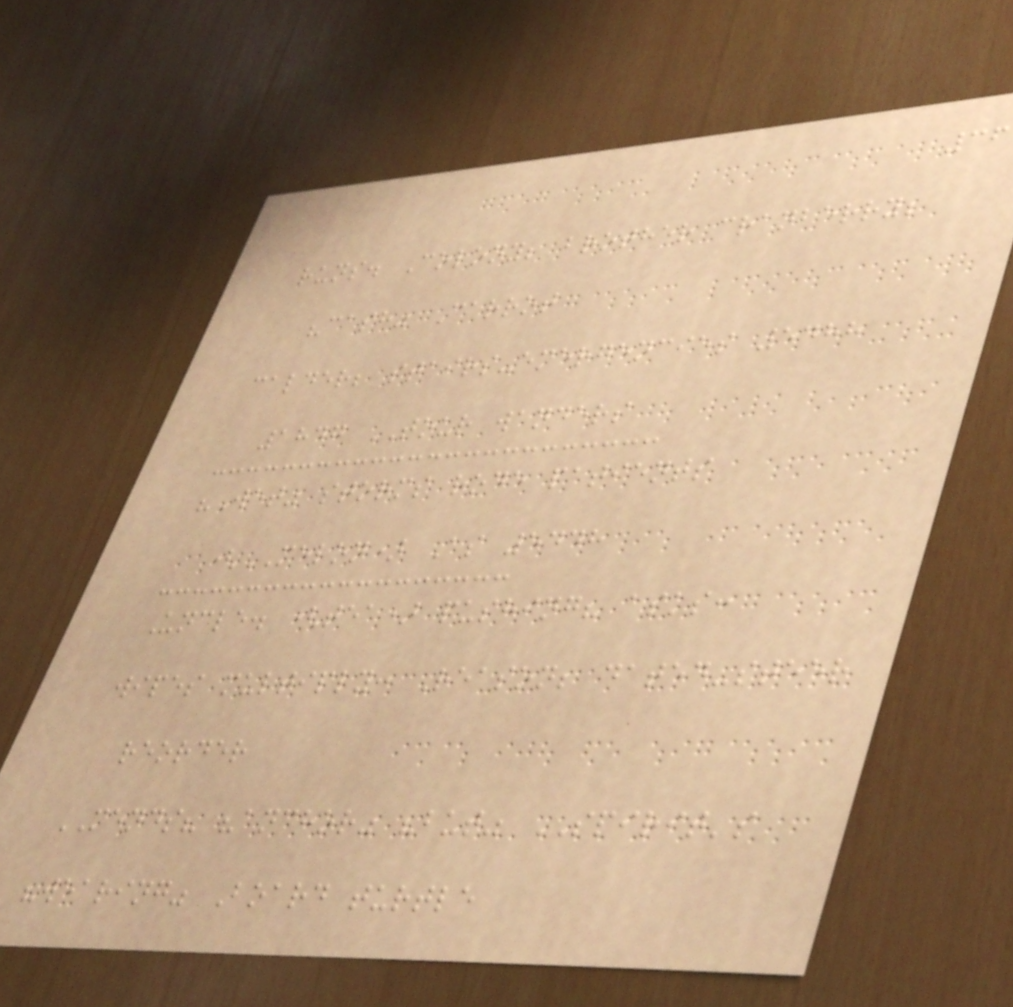36
runs. Colony; brother cranberry;
"cash" Carrot
calder; stairs-emergencies 5488
1847 TOUR wanders
"Wet" storms rode patients
(MELON) As 5448
Uncle. (tea) pushing? asks:
wipes multiply: Reason; dated-steer
reorder
MENDS? "anchor" "but" SPIRIT's
"wearing" Board turtle
